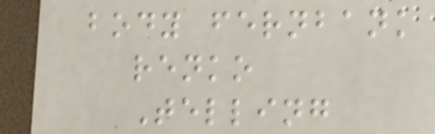body fernbank
renko
Telling
